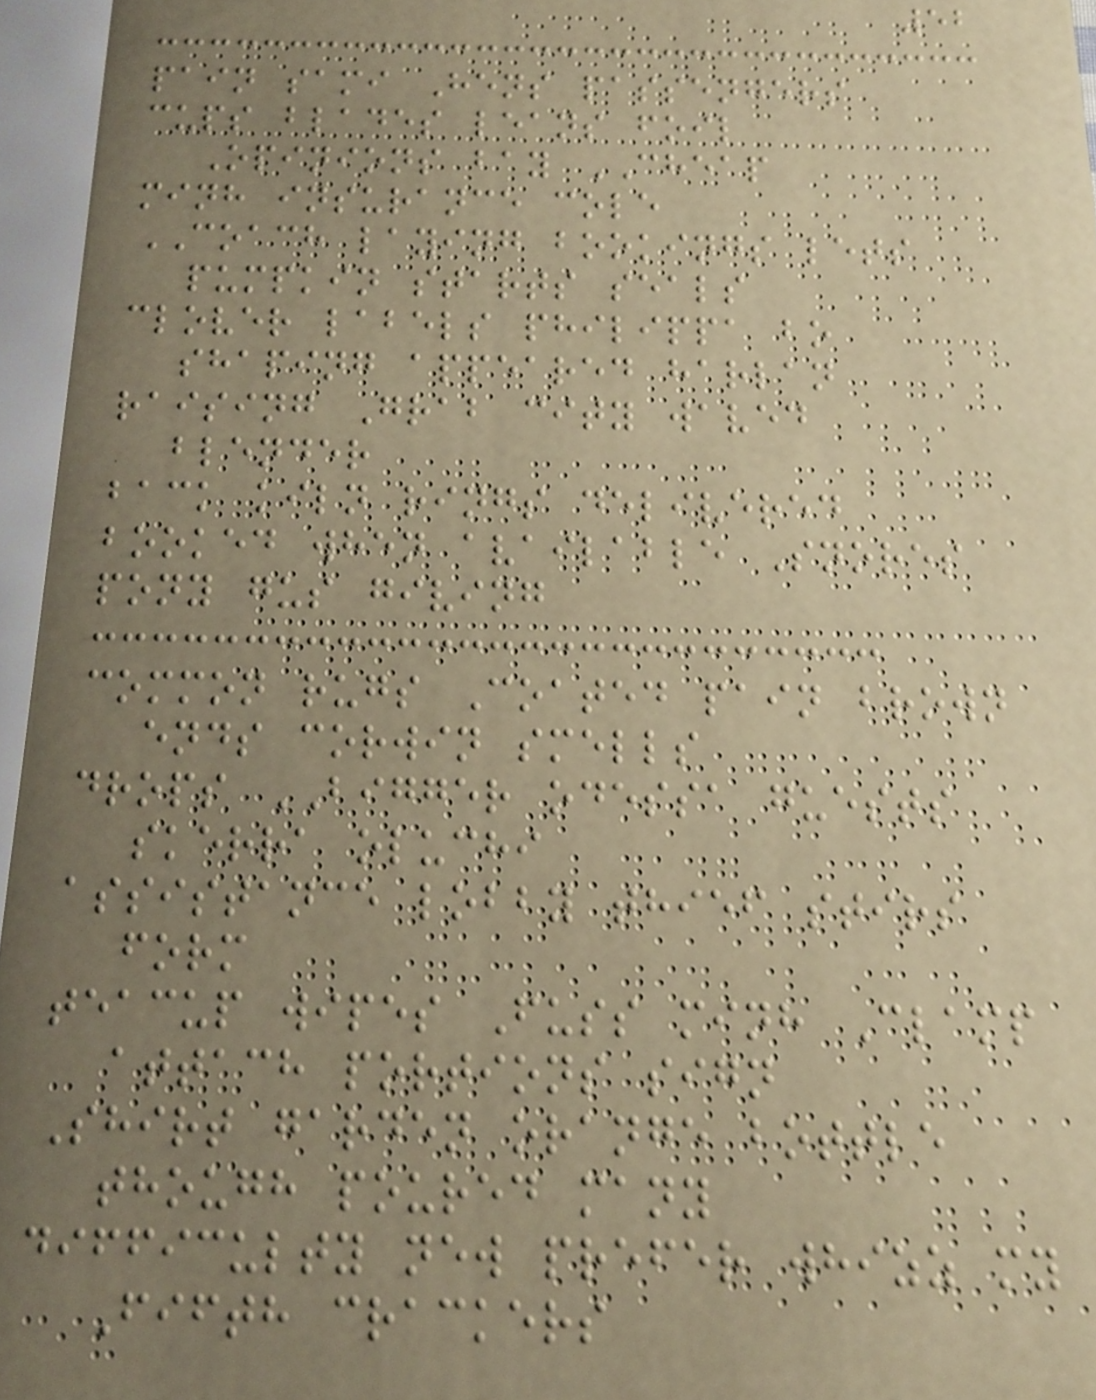52
pain sami Hens passengers
cups blades leans foil
Opinions bay CHEAP
minh insurance cole
COACH laying bookings lets
pumpkin starts seals
clover labels philippa bo
shaping appeared harlan
raising Grab city waved
blender
back kiln rings delivered
booked when available Snores
pony gus giving
common rugs Coated pain brown
ends corwin smells
drops BIGGER odessa guests
skerra oluchi
assistance lobby thief stirs
form
teacup wipes Fuss minh Clamp
attach portions sign
Shirt garden orange bottle
though poured many
difficulty new prefer whizz my
Fifth crackers
